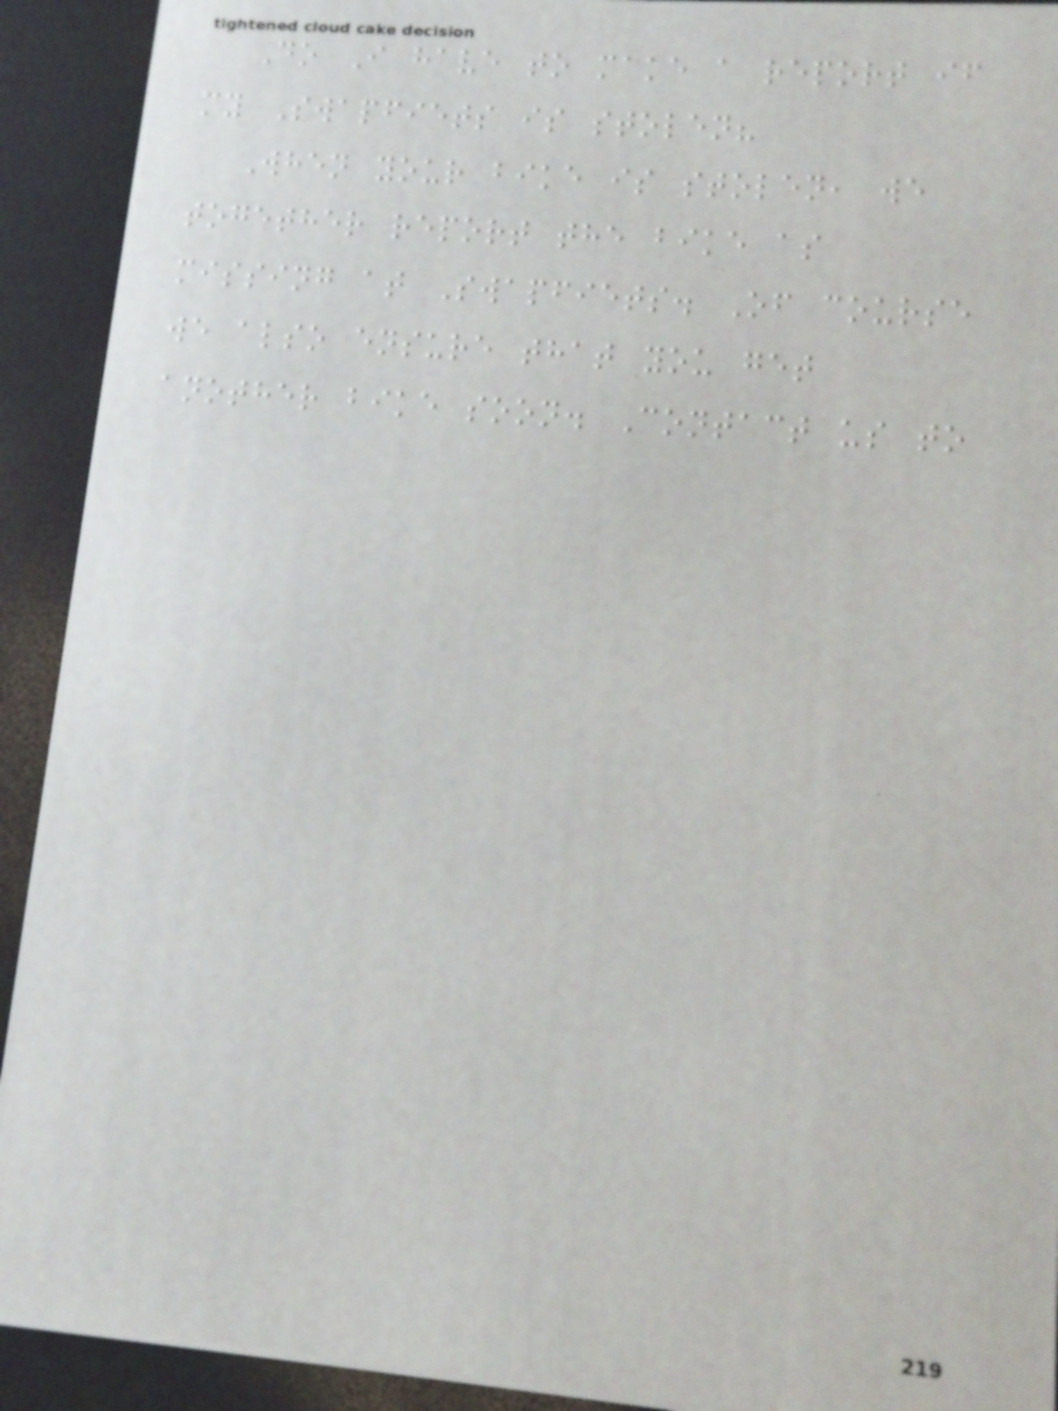Do I have to make a report if
my Swapfiets is stolen?
When your bike is stolen, we
together report the bike as
missing at Swapfiets. Of course
we also ensure that you get
another bike soon. Contact us to
